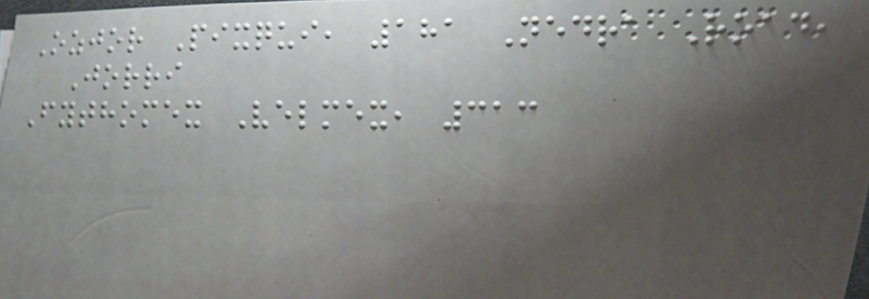Ozjor Pixqui, 181 Nedra Road,
Jorri
Fythomex Velmex, 313
